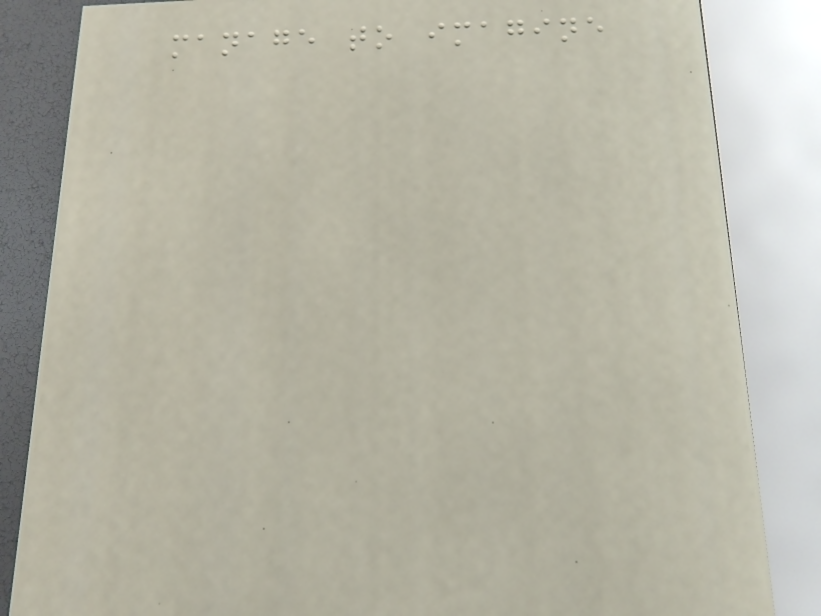manage to imagine
